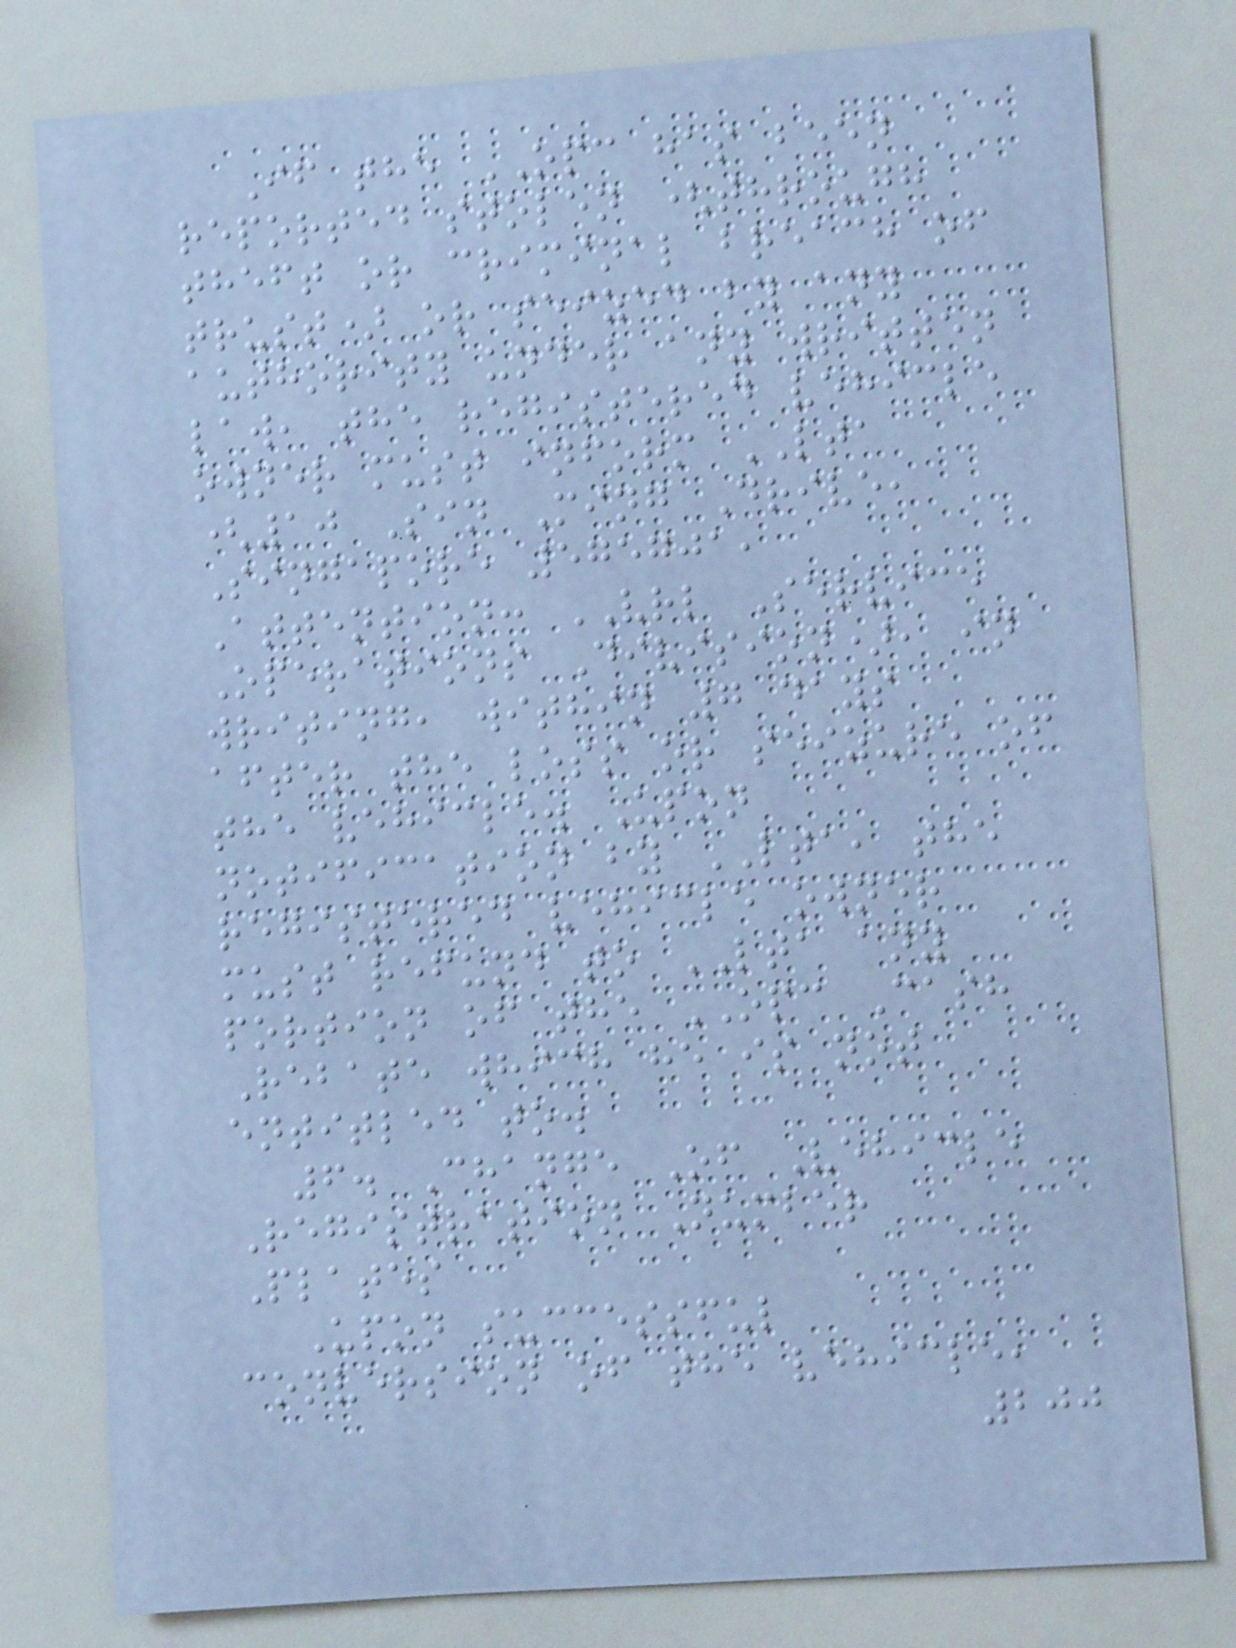If the OPC has been
reported stolen (through
theft or criminal breach of
trust) or seized by any
authority under any written
law, the registered vehicle
owner must inform LTA
(10 Sin Ming Drive,
Singapore 575701,
Attention: VRL Service
Operations Division), in
writing, within 7 days
after the loss or seizure of
the vehicle. Upon
notification by LTA, the
registered vehicle owner
must refund to LTA any
portion of the OPC Cash
Rebate which he is not
entitled to.
6. Change Of Vehicle
Registration Number
Plates
Upon successful
conversion of the vehicle,
200
